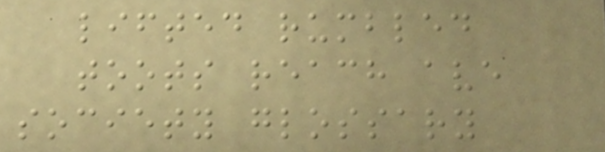lifted rumbled
toots reach ave
society glossary
